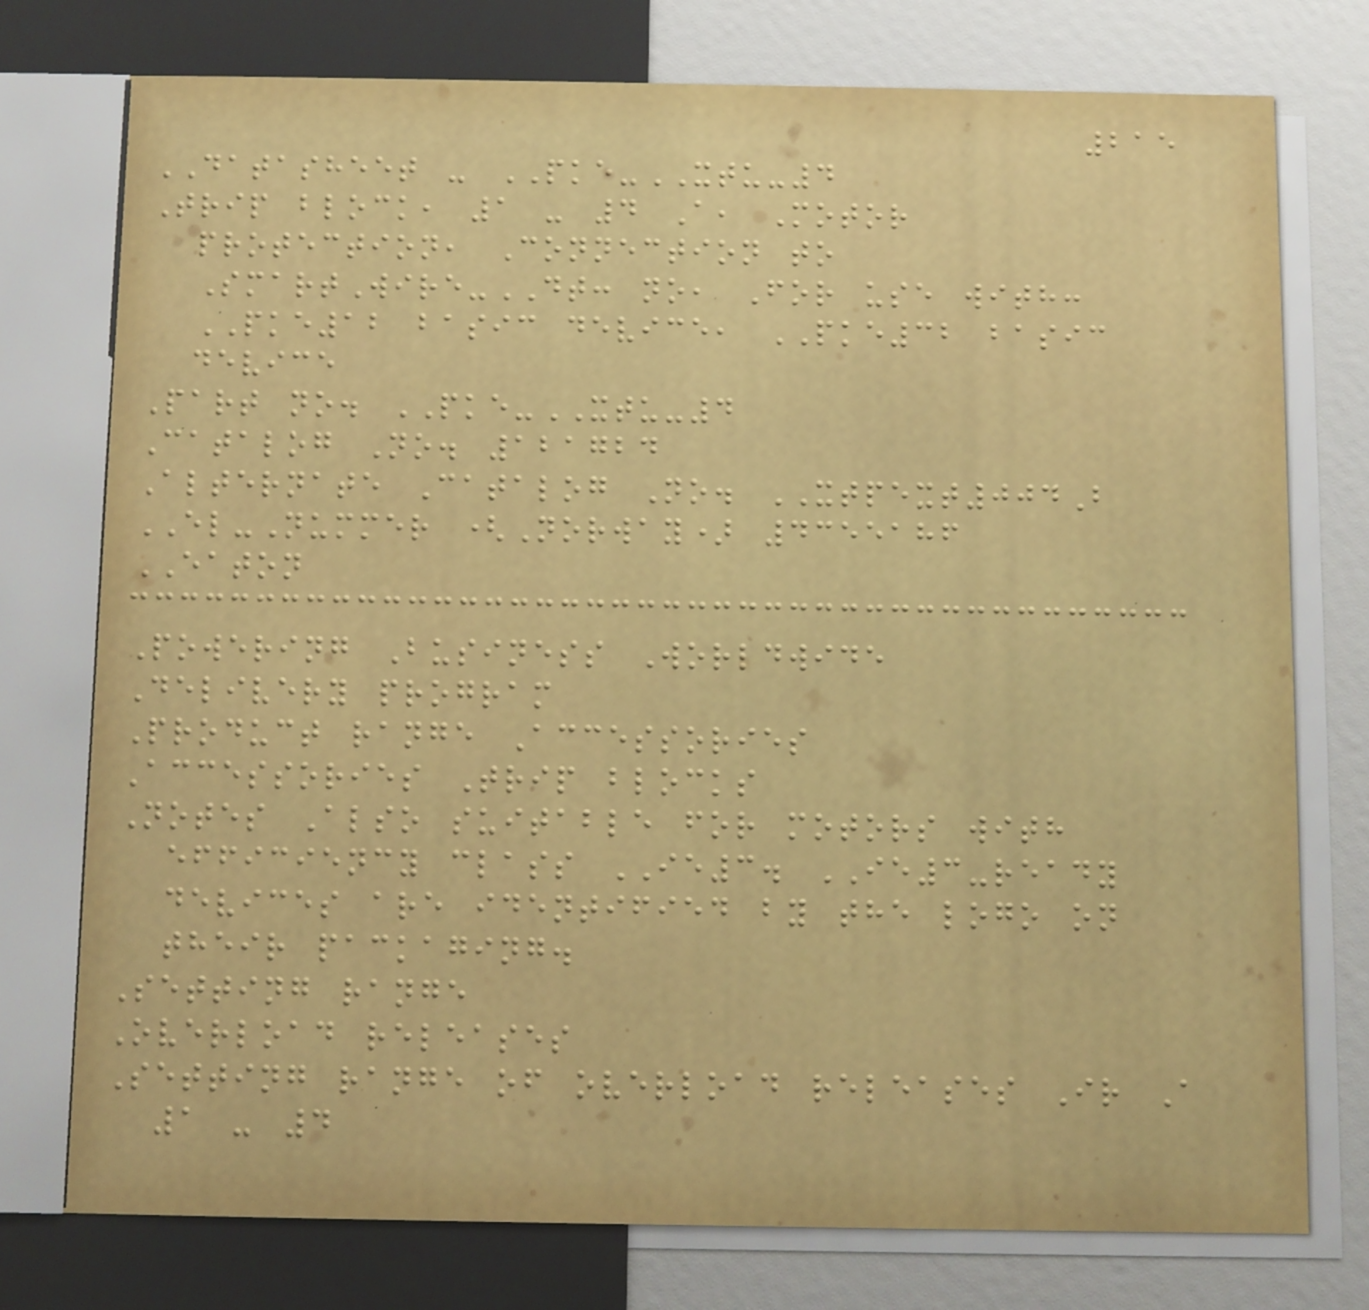215
DATASHEET - PKE-XTU-4
Trip block, 1 - 4 A, Motor
protection, Connection to
SmartWire-DT: no, For use with:
PKE12 basic device, PKE32 basic
device
Part no. PKE-XTU-4
Catalog No. 121724
Alternate Catalog No. XTPEXT004B
EL-Nummer (Norway) 4355186
EATON
Powering Business Worldwide
Delivery program
Product range Accessories
Accessories Trip blocks
Notes Also suitable for motors with
efficiency class IE3. IE3-ready
devices are identified by the logo on
their packaging.
Setting range
Overload releases
Setting range of overload releases Ir A
1 - 4
